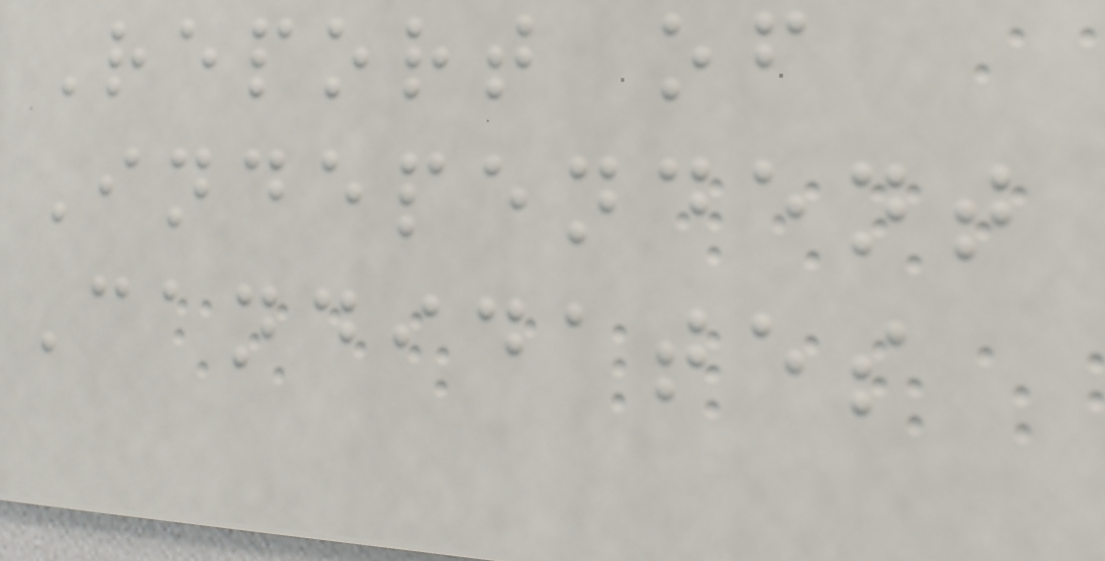Report of
Independent
Candidates
